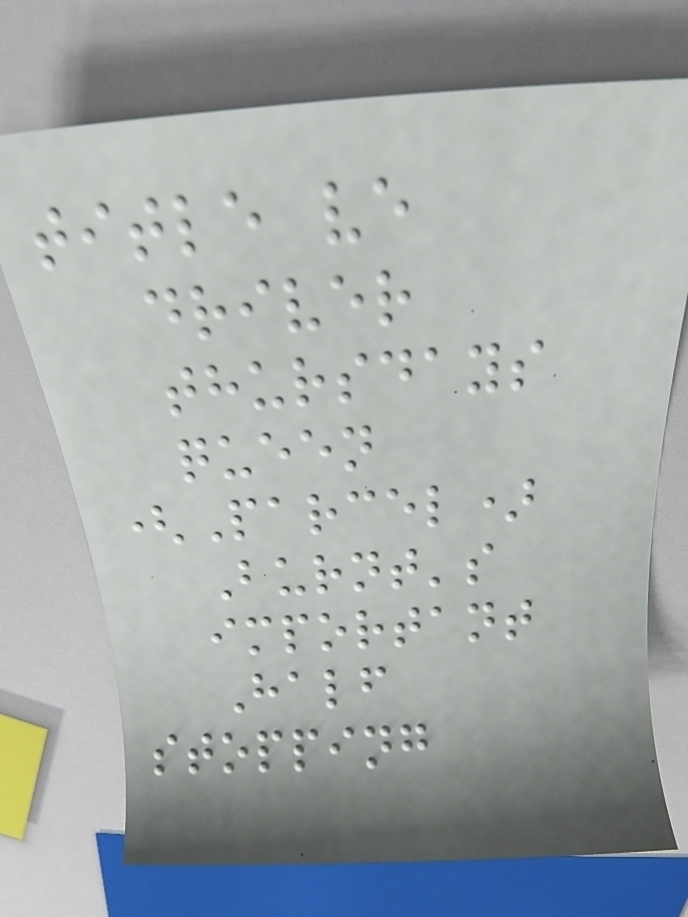title ve
driver
thursdays
queen
(Parcel)
Burnt's
important
Half
stopping
